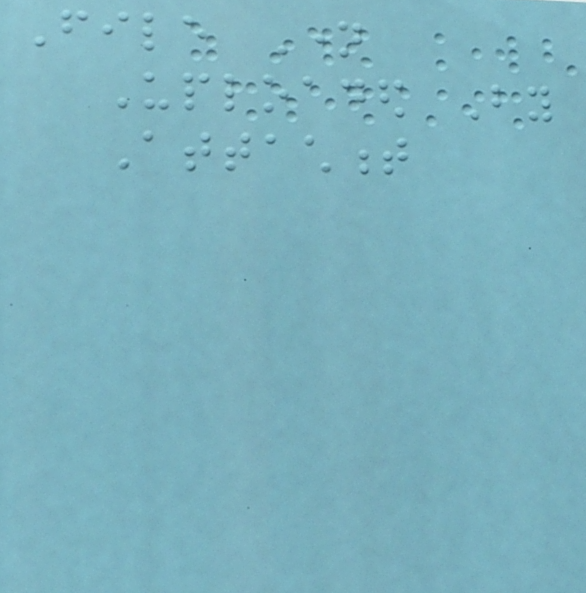File Name
Uploaded By
Attachment
